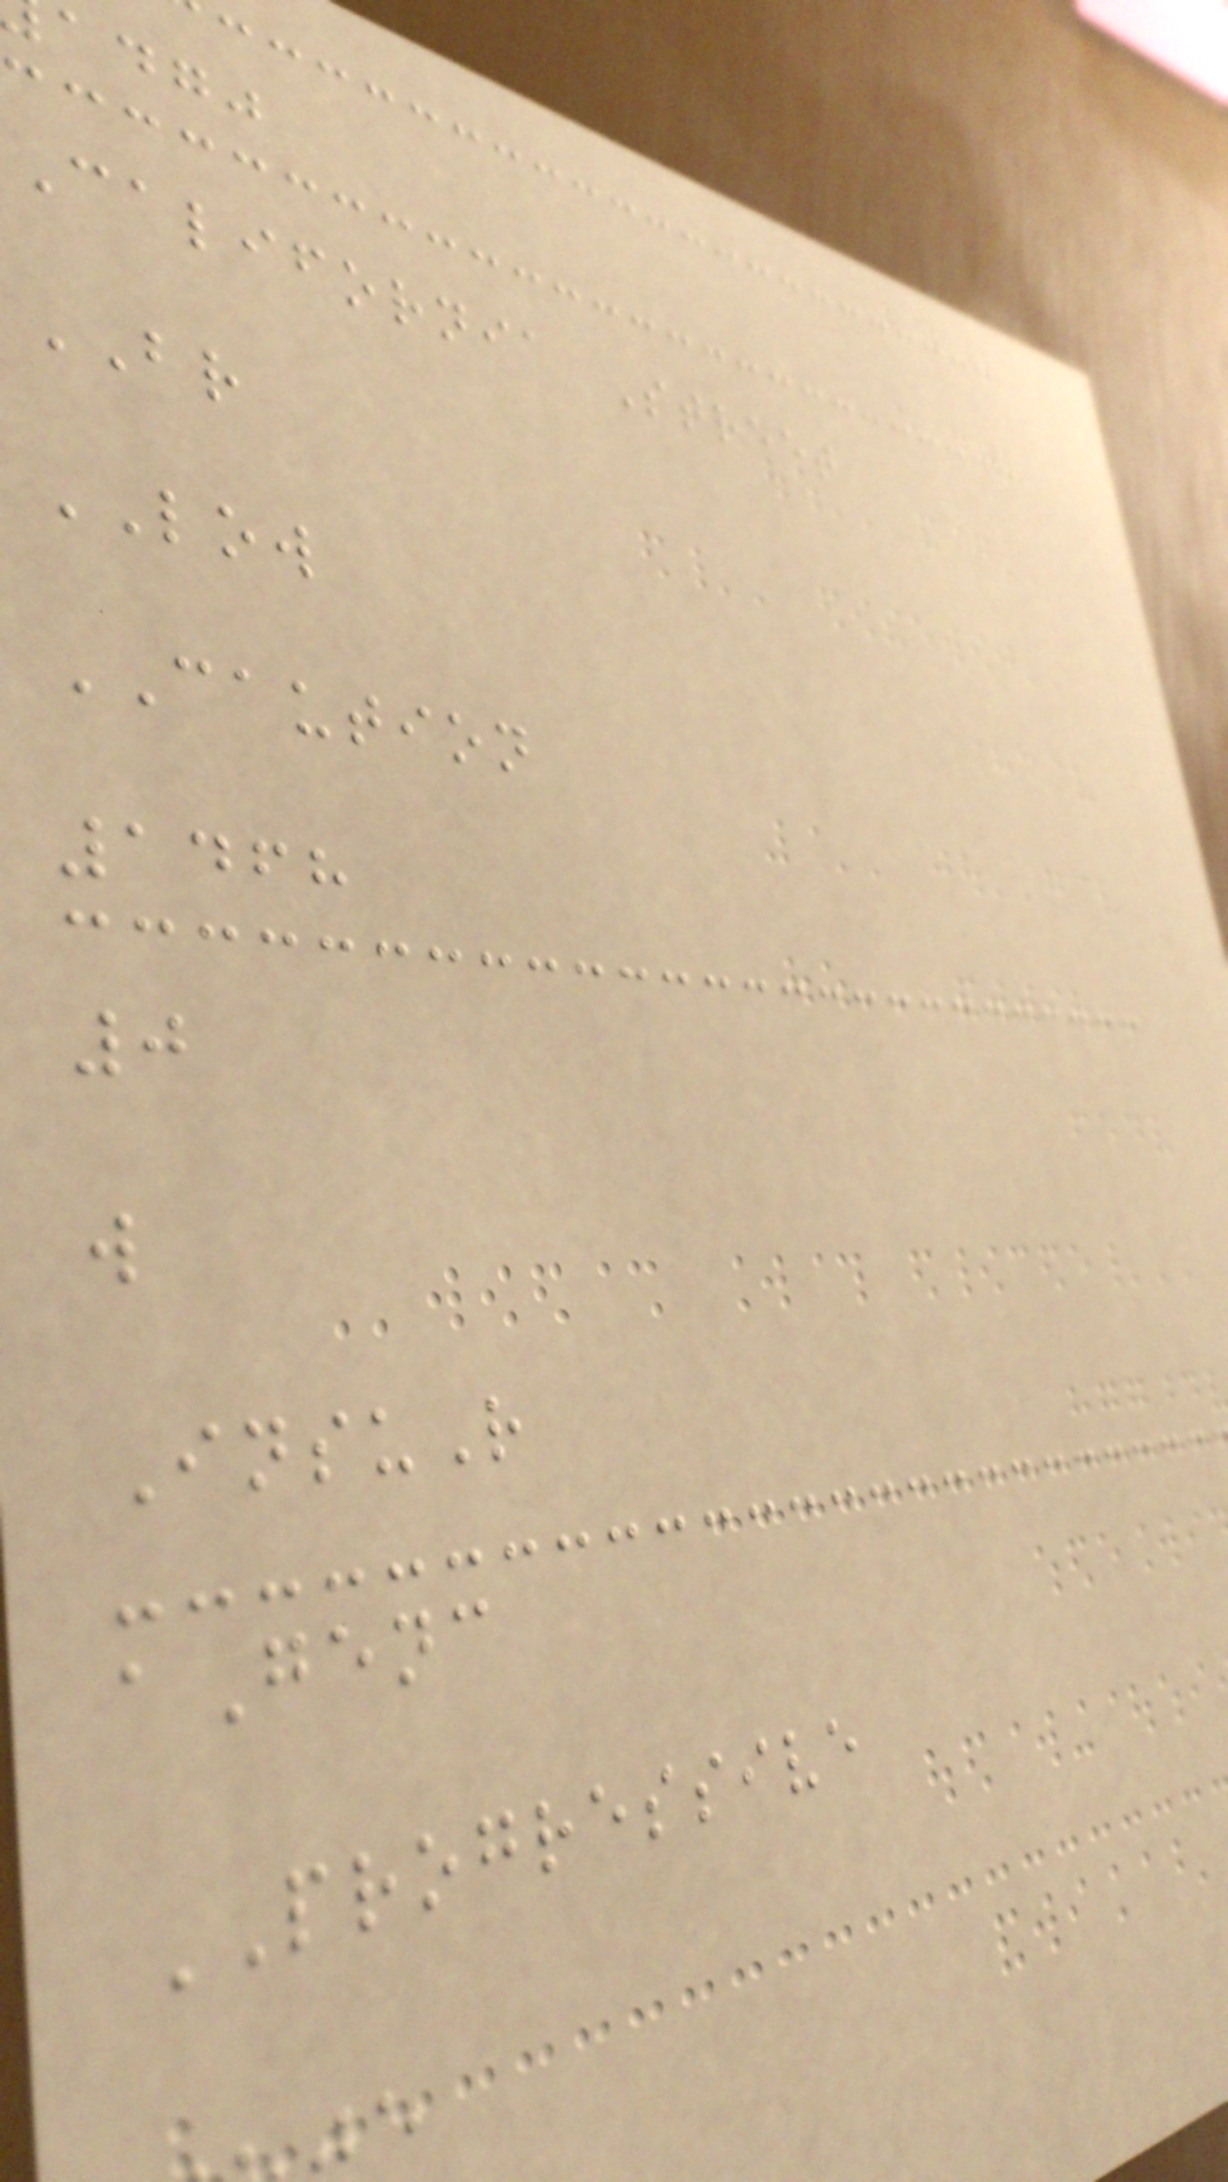adgj
California Street
BR
LOW
CAUTION
1468
0
w
InsuR
aGenc
PROGRESSIVE
